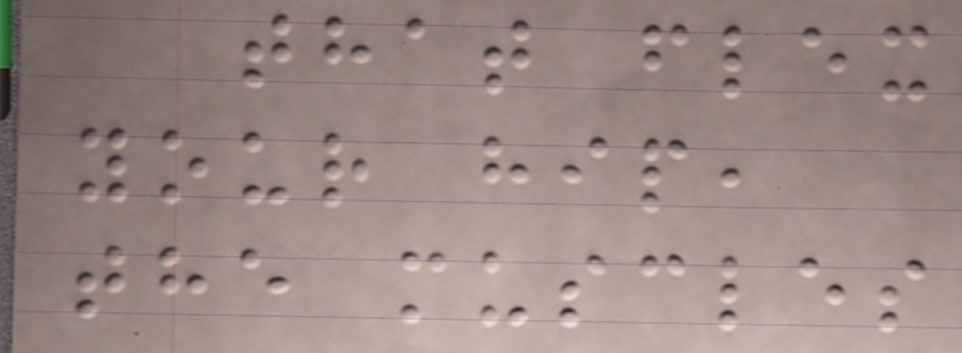that flex
your hip,
the muscles
